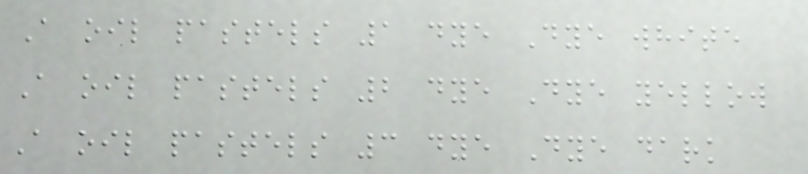A oil pastels 1 dye Dye white
A oil pastels 2 dye Dye yellow
A oil pastels 3 dye Dye dark
